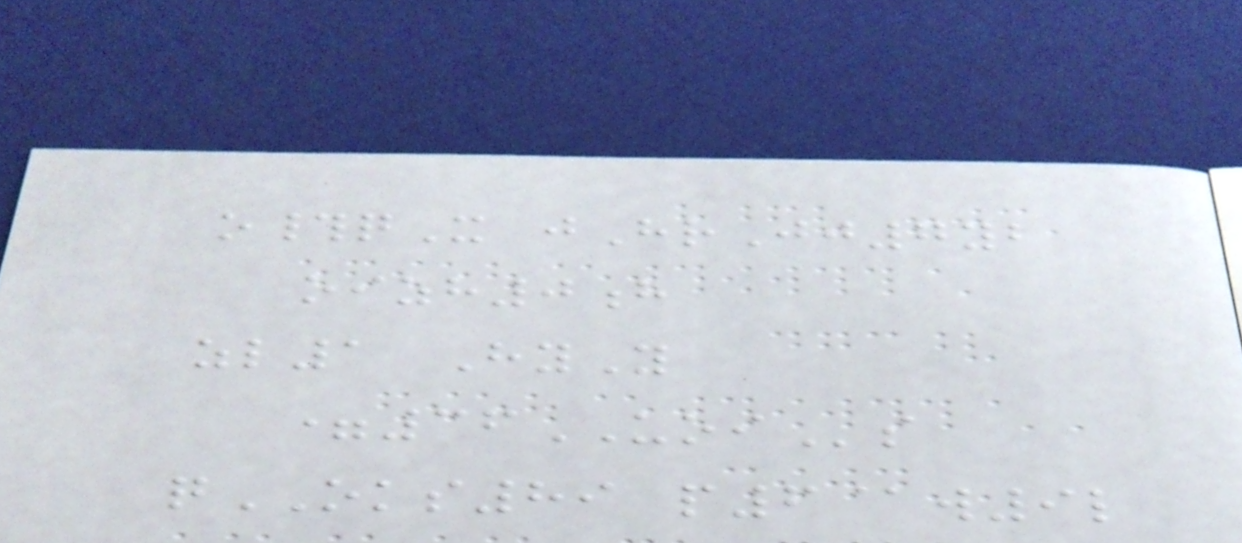o#qX jHrJj7yb
oizh0h
zl1 HyY
=36UOIs
qOKS89 p6@w9l
